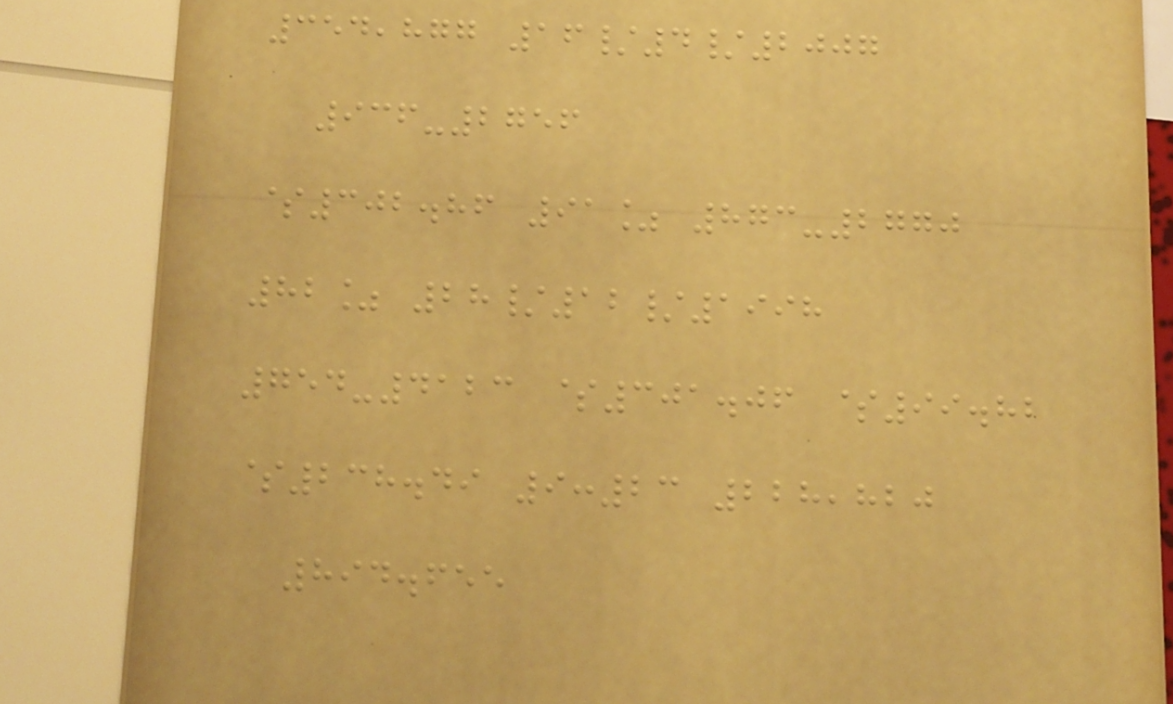354,877 16/4/2007
936-2756
$302.86 91% 873-2770
82% 28/12/1998
754-4123 $301.06 $99.82
$238.49 9:23 228,820
894.655
